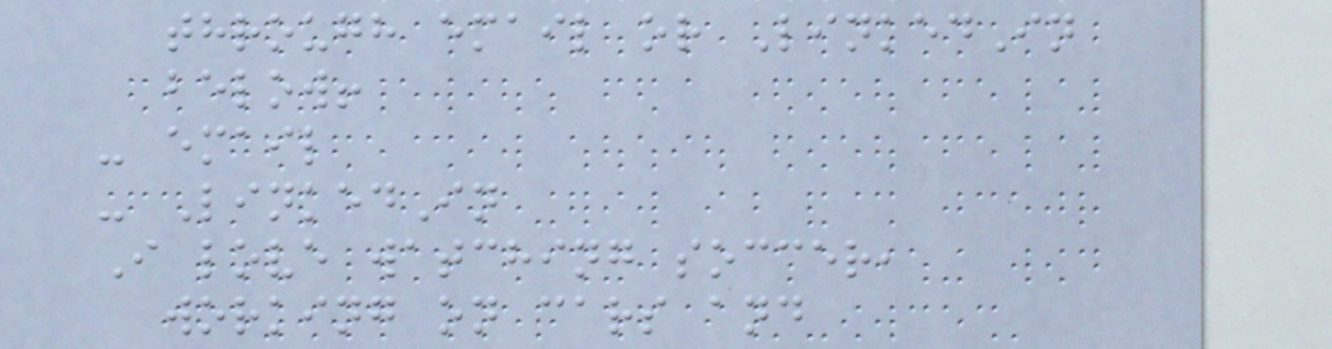through email or LinkedIn
below!
- email
- LinkedIn
I love watching soccer,
working on cars and
